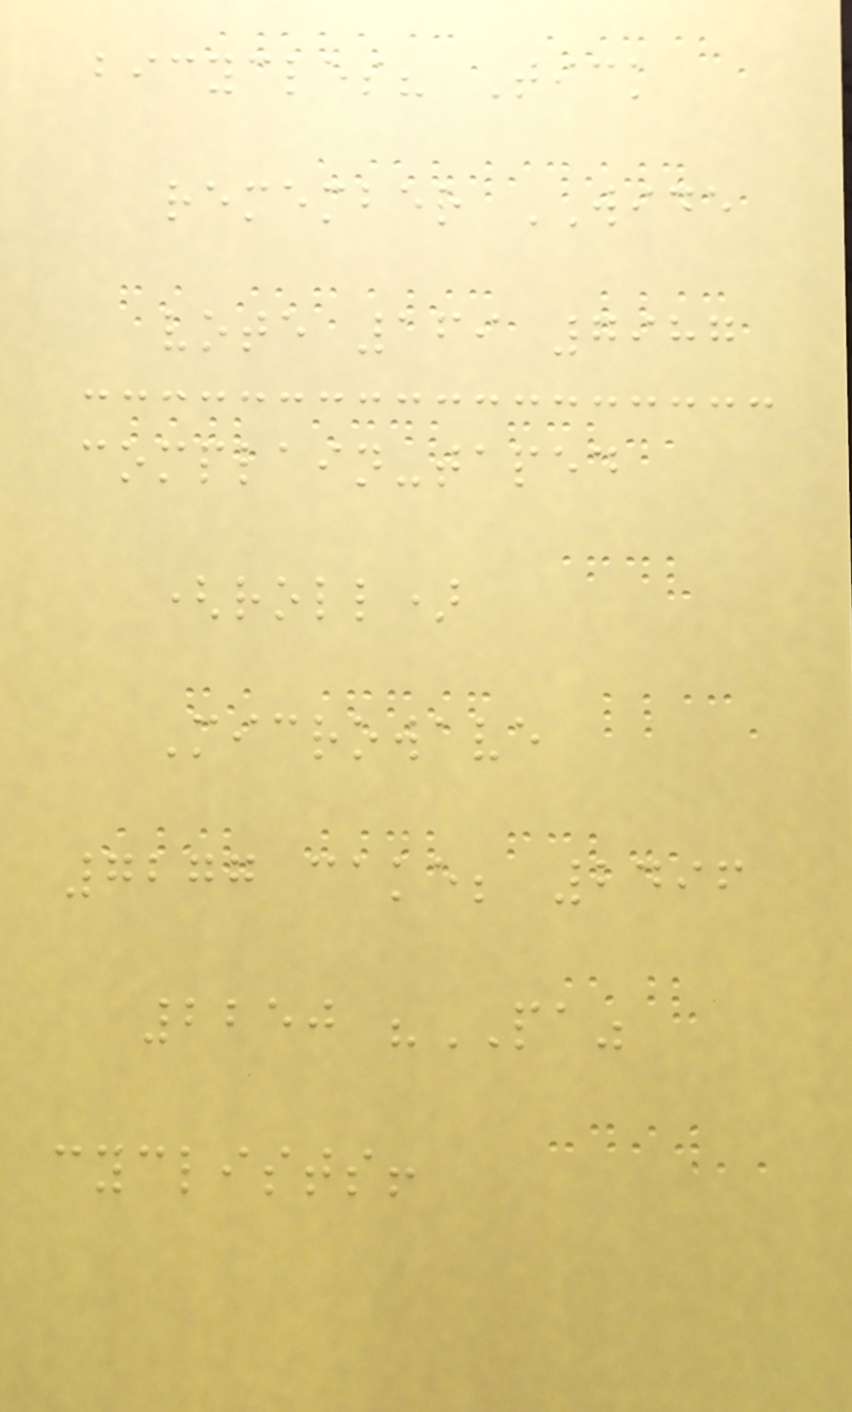bicycles? Tick
remember WIDE
vote 169 7987
complain-taped
(roll)
Microwave
7277 cake; 2496
2250 "PA"
cyclists!
